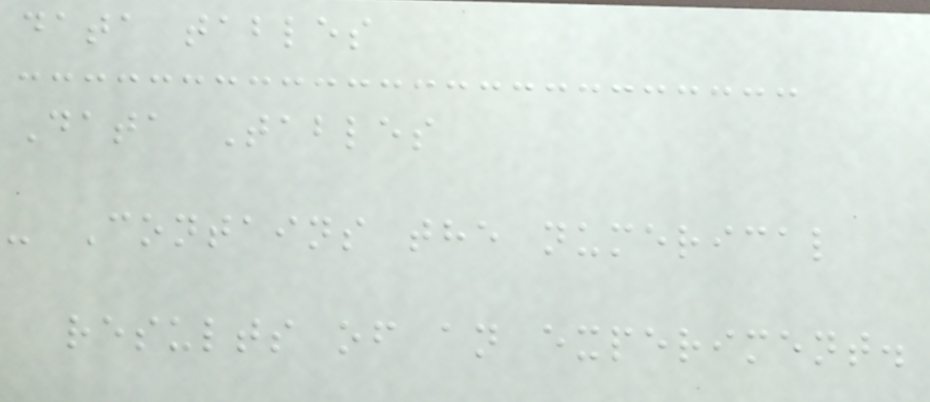data tables
Data Tables
- Contains the numerical
results of an experiment.
